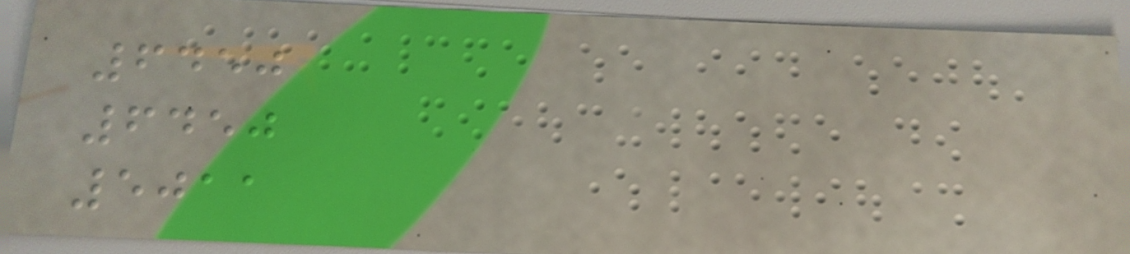6450
6450
5011
